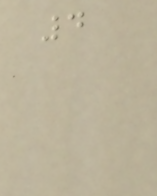4
